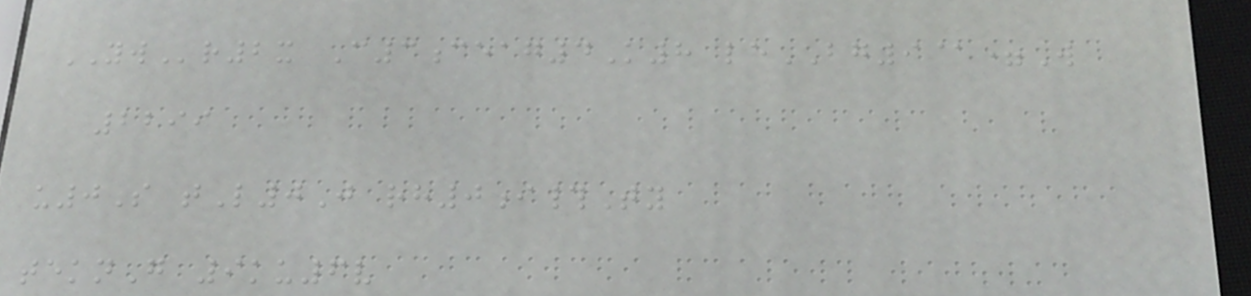YWr2x C3ceag4K8 leBG9@=W
2299
u0S tL0J rh0i#Ty
teknG 9ku6v
